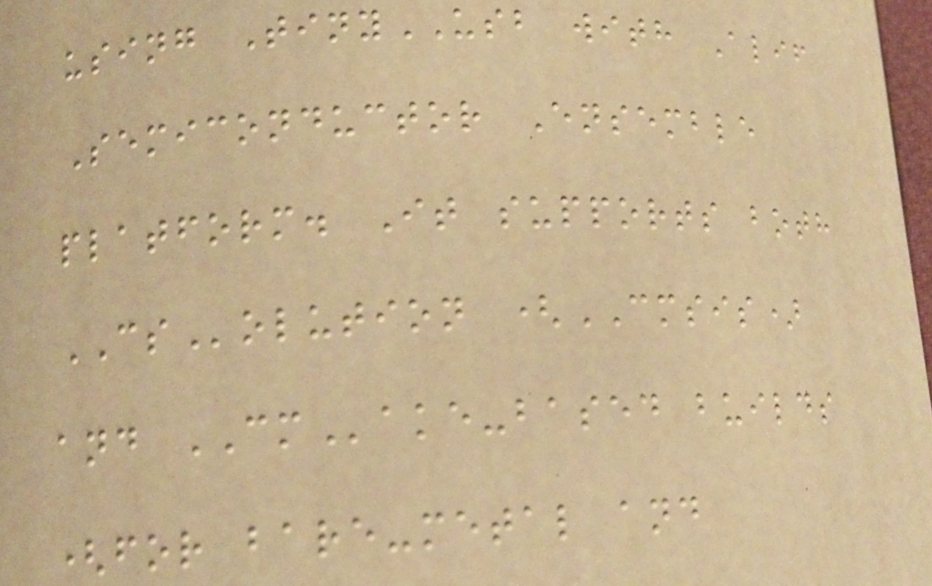using TinyUSB with Alif
Semiconductor Ensemble
platform. It supports both
CSolution (CMSIS)
and CMake-based builds
(for bare-metal and
